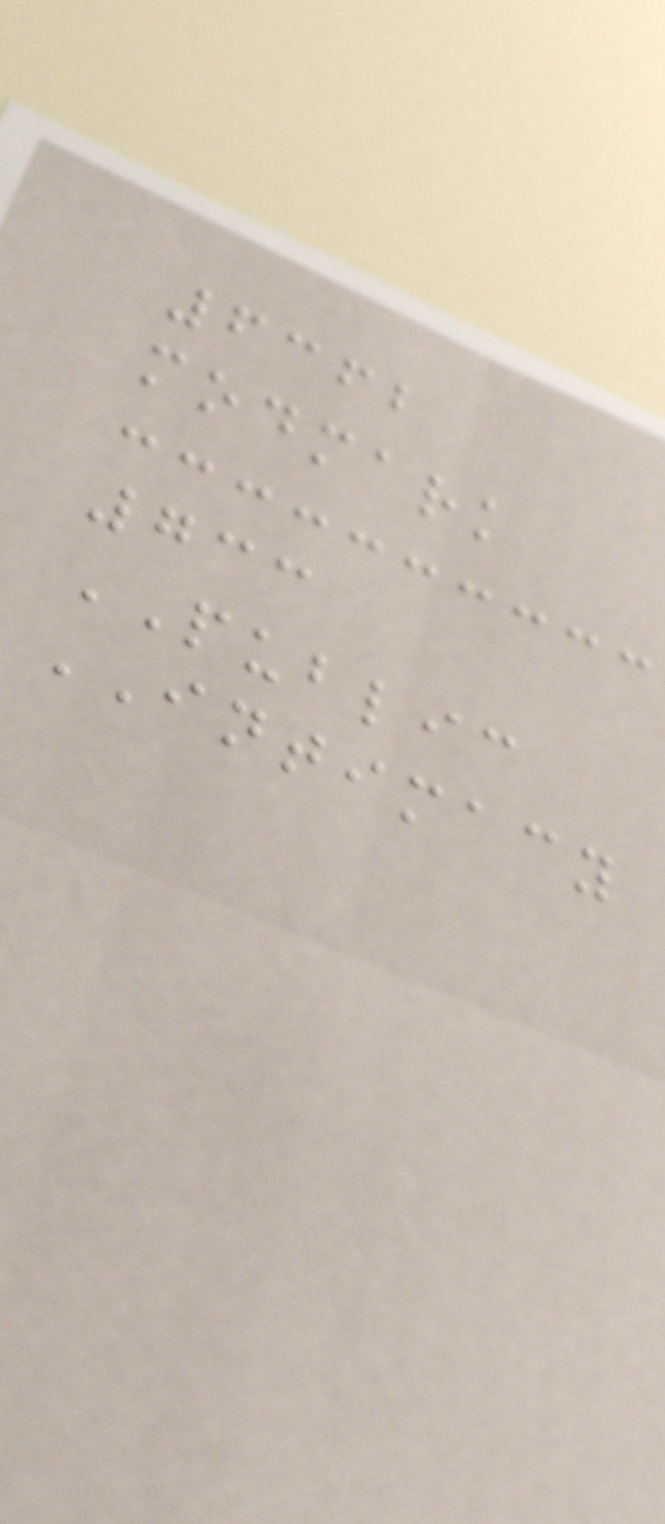6362
modmark
733
PUBLIC
INTIMACY
